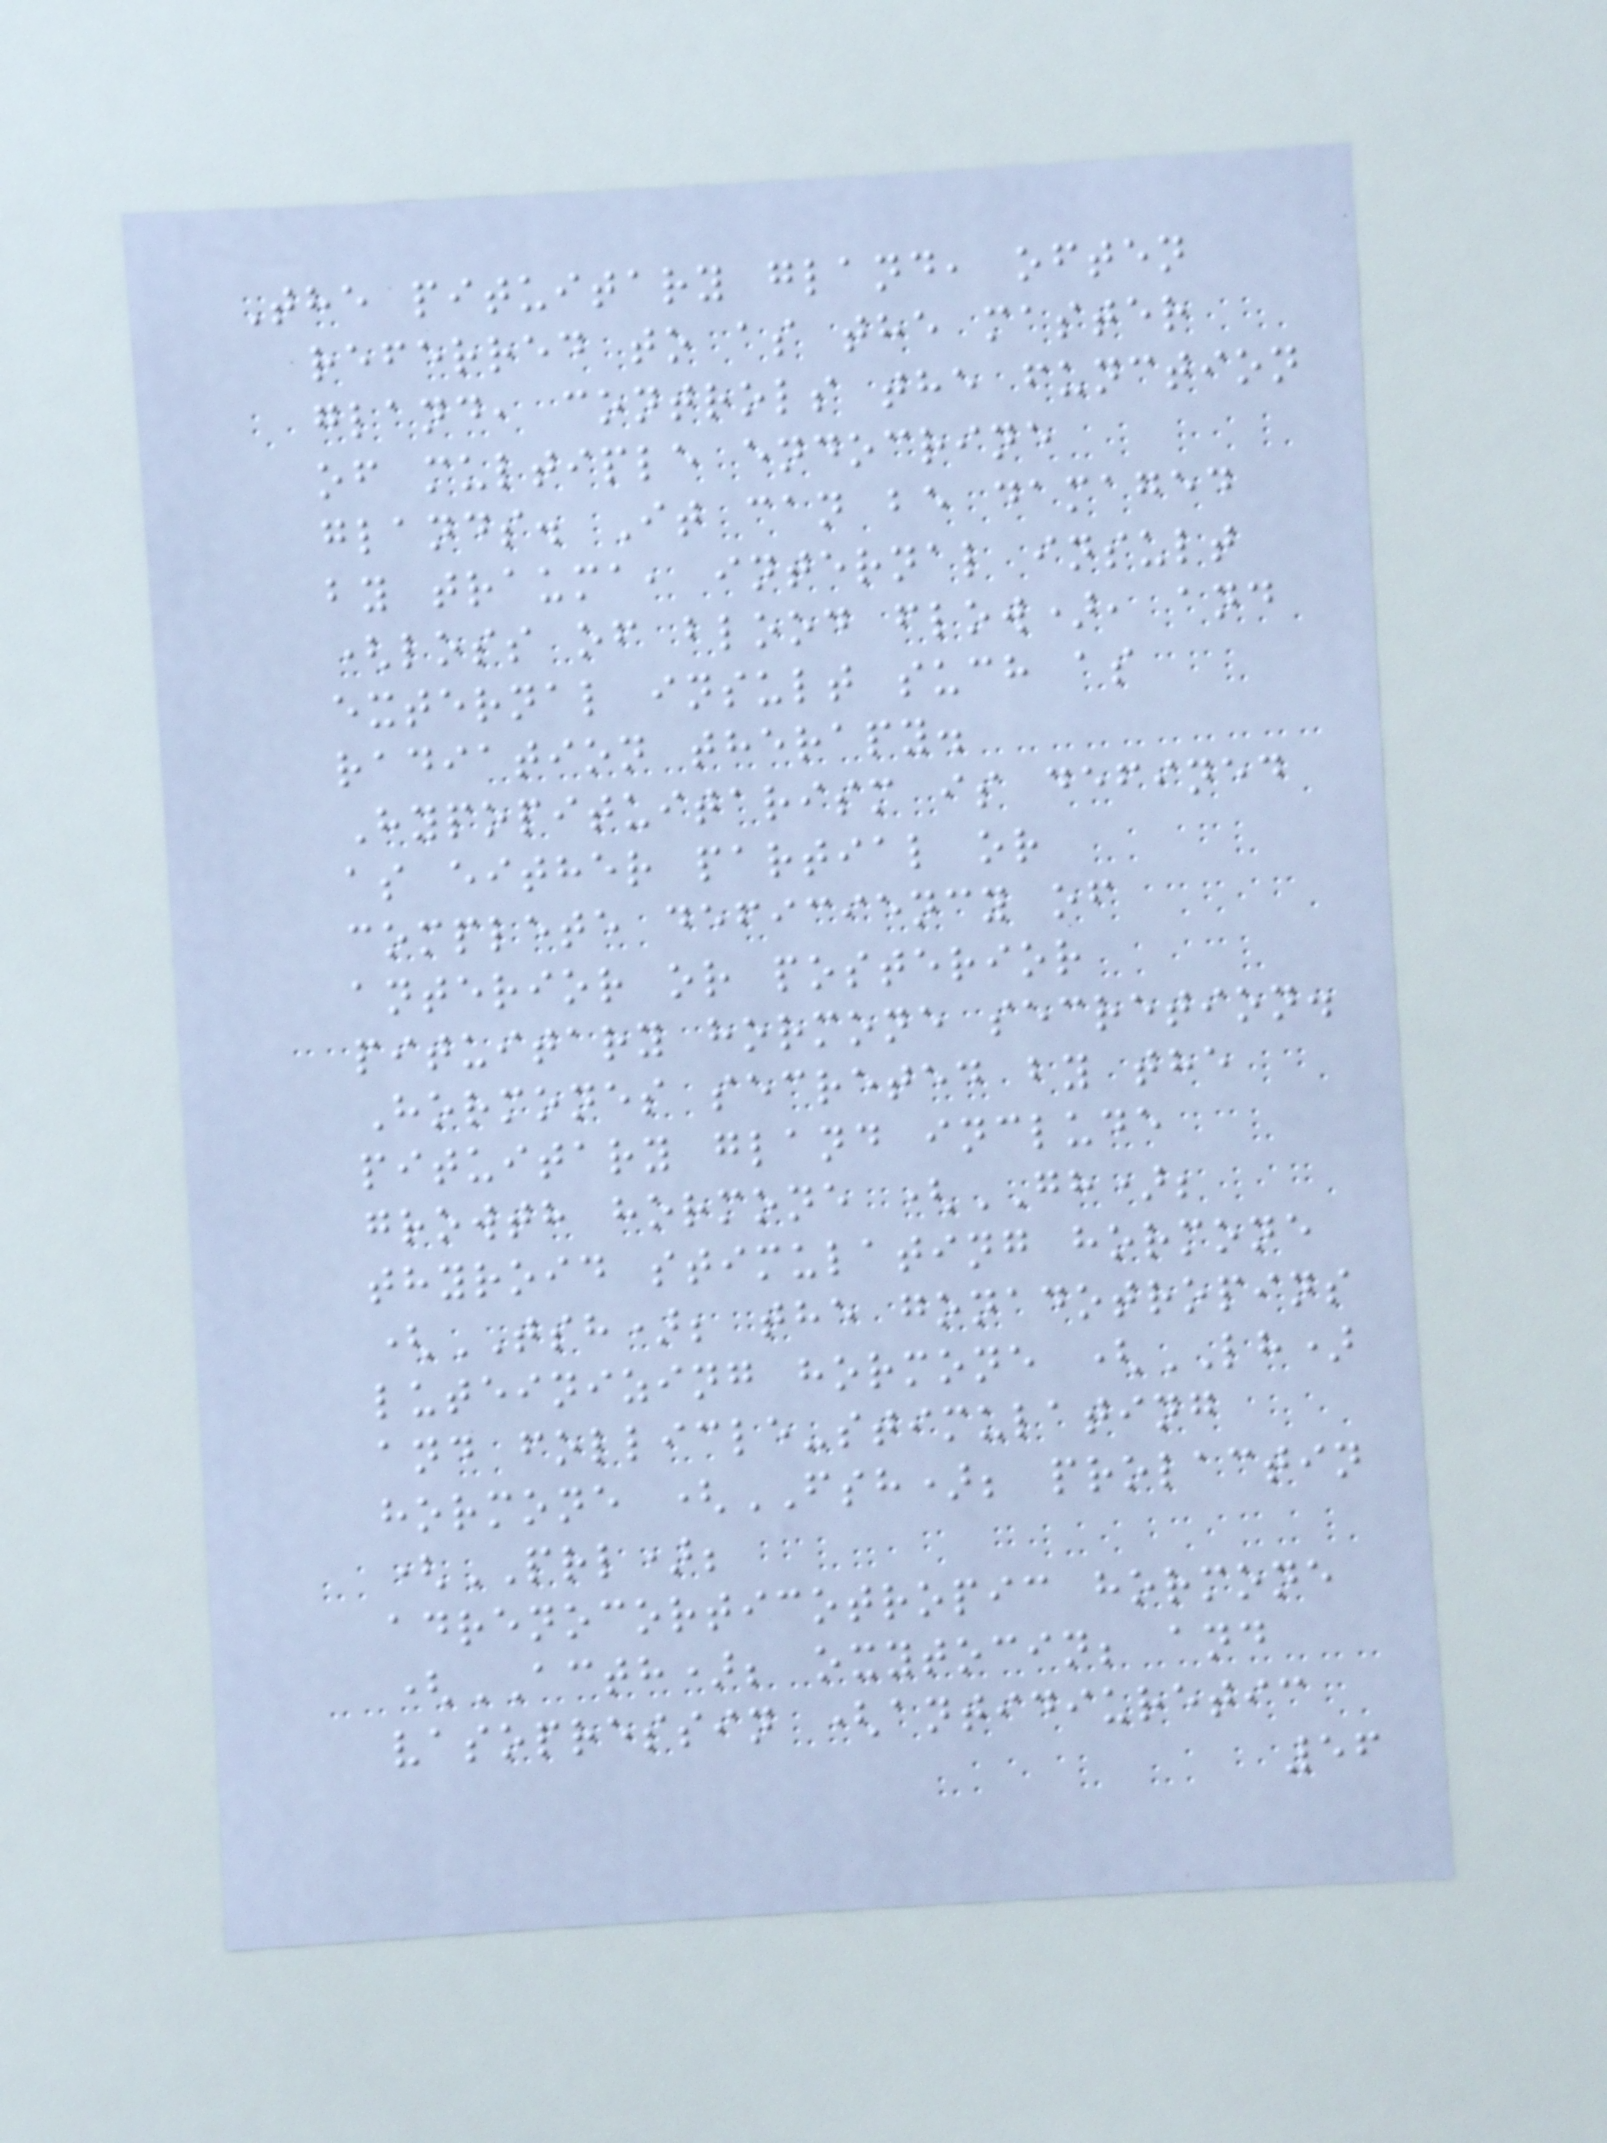The pituitary gland, often
referred to as the master
gland, controls the function
of multiple endocrine
glands. It can be damaged
by trauma, internal insult
(loss of blood flow), and
external insult such as
radiation therapy.
Hypopituitarism is defined
as either partial or
complete deficiency of
anterior or posterior
pituitary hormone secretion.
Hormones secreted by the
pituitary gland include
growth hormone (GH);
thyroid stimulating hormone
(TSH); the gonadotropins
luteinizing hormone (LH)
and follicle-stimulating
hormone (FSH); prolactin
(PRL);
adrenocorticotropic hormone
(ACTH); oxytocin; and
vasopressin (antidiuretic
56
